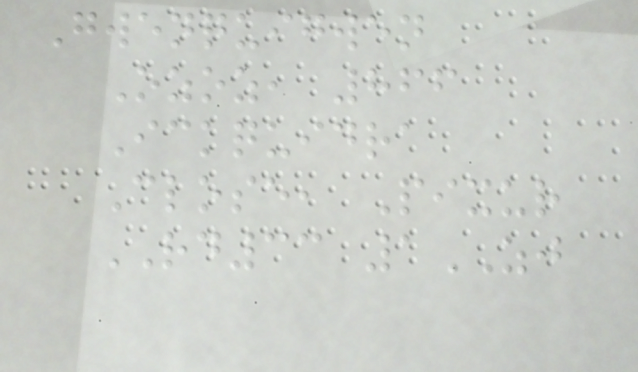Gwenquigwen
Ozoz, 866
Ickquidra
Close, Pixur
RD33 1ZJ
